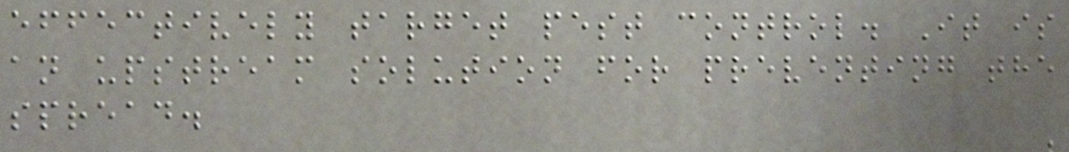effectively target pest control. It is
an upstream solution for preventing the
spread.
